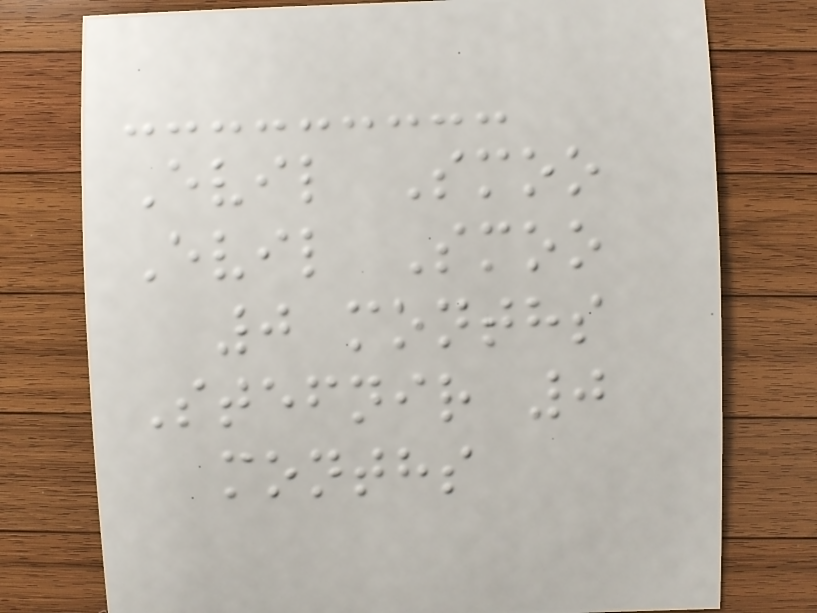Evil Smoo
Evil Smoo
0 months
Stefnir 0
months
